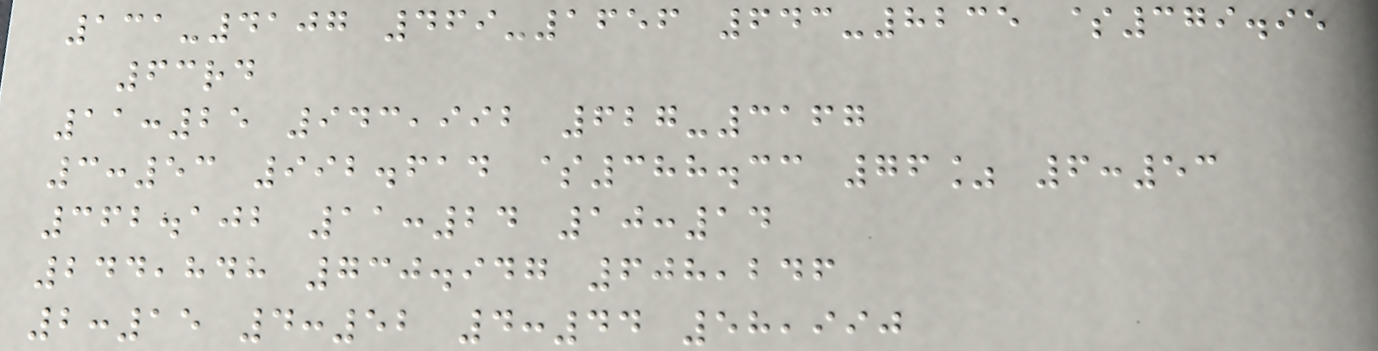131-4107 469-1656 643-8235 $379.95
63rd
11:25 943,992 627-3167
3:53 992.614 $388.33 76% 6:53
362.102 11:24 10:14
244,848 730.947 608,246
2:15 4:52 4:44 58,990
